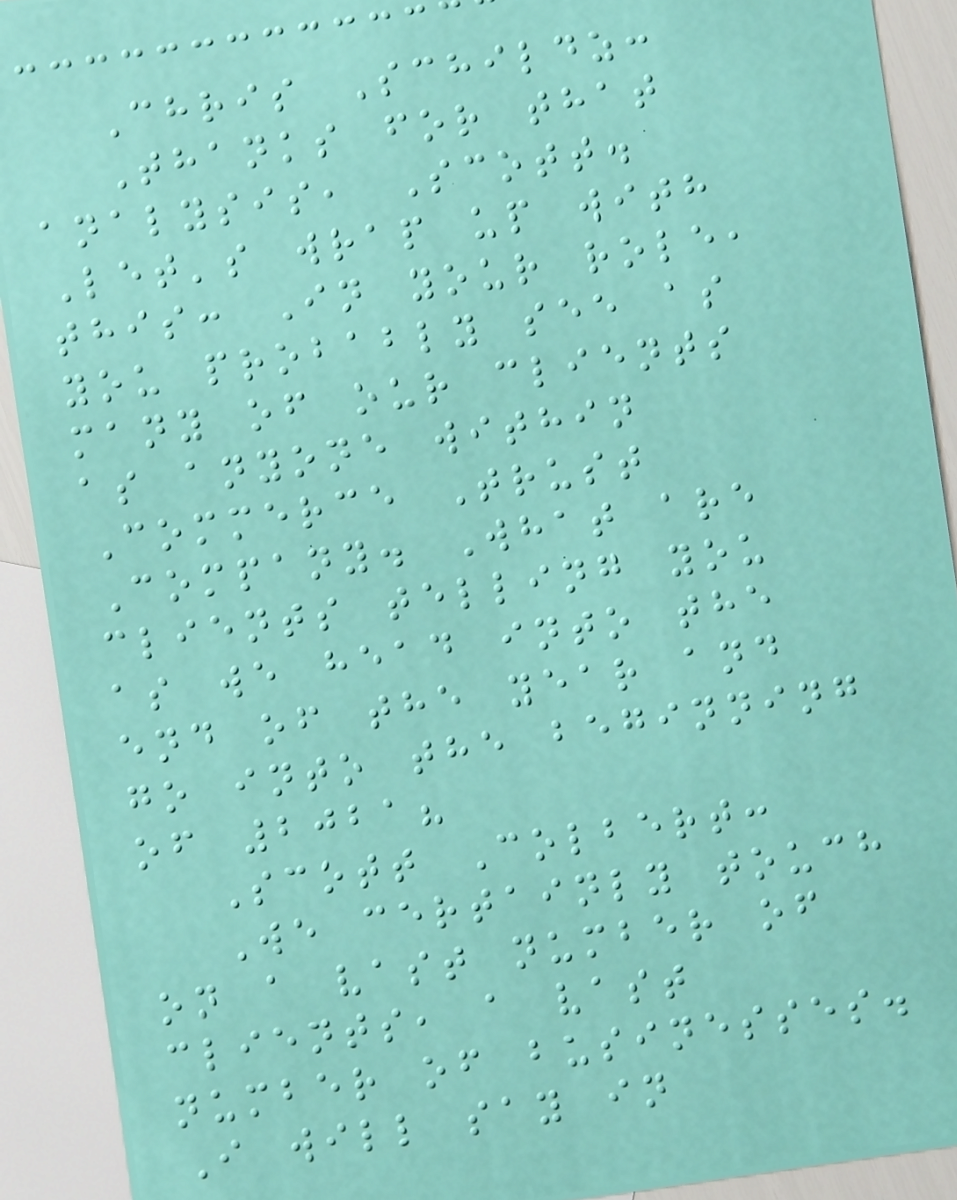Chris Schildz:
Thanks for that
analysis, Scott.
Let's wrap up with
this: In your role,
you probably see as
many of our clients
as anyone within
Commerce Trust
Company. What are
clients telling you
as we head into the
end of the year and
go into the beginning
of 2021?
Scott Colbert:
We certainly touch
on a vast number of
clients, a vast
number of businesses.
I will say in
